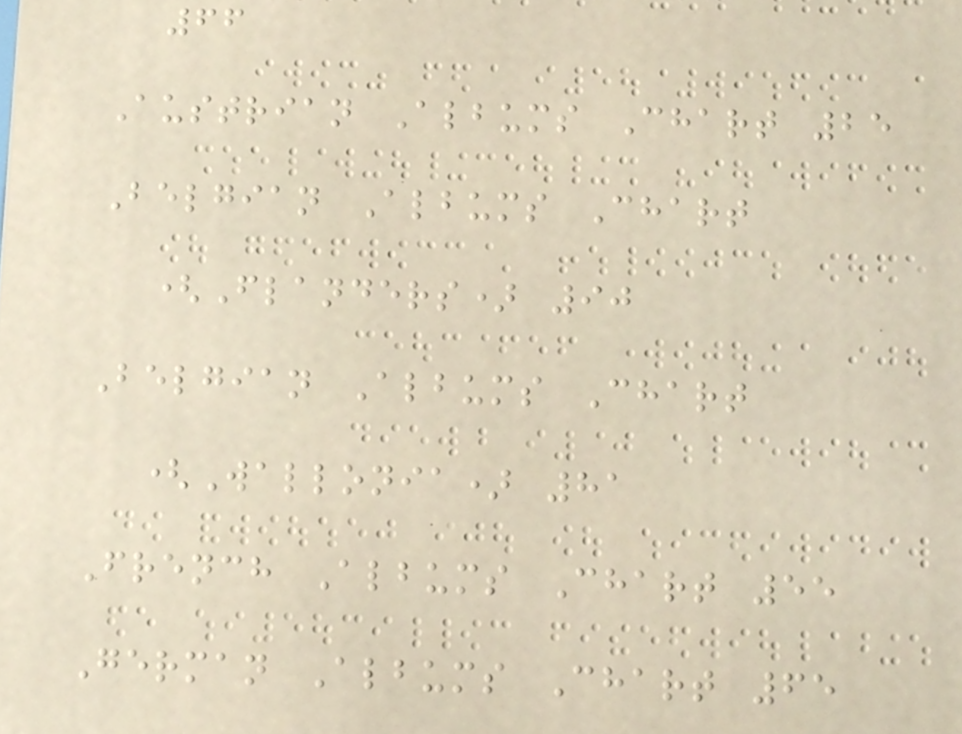66
Austrian Albums Chart 25
Belgian Albums Chart
(Flanders) 90
Belgian Albums Chart
(Wallonia) 81
French Albums Chart 55
German Albums Chart 65
